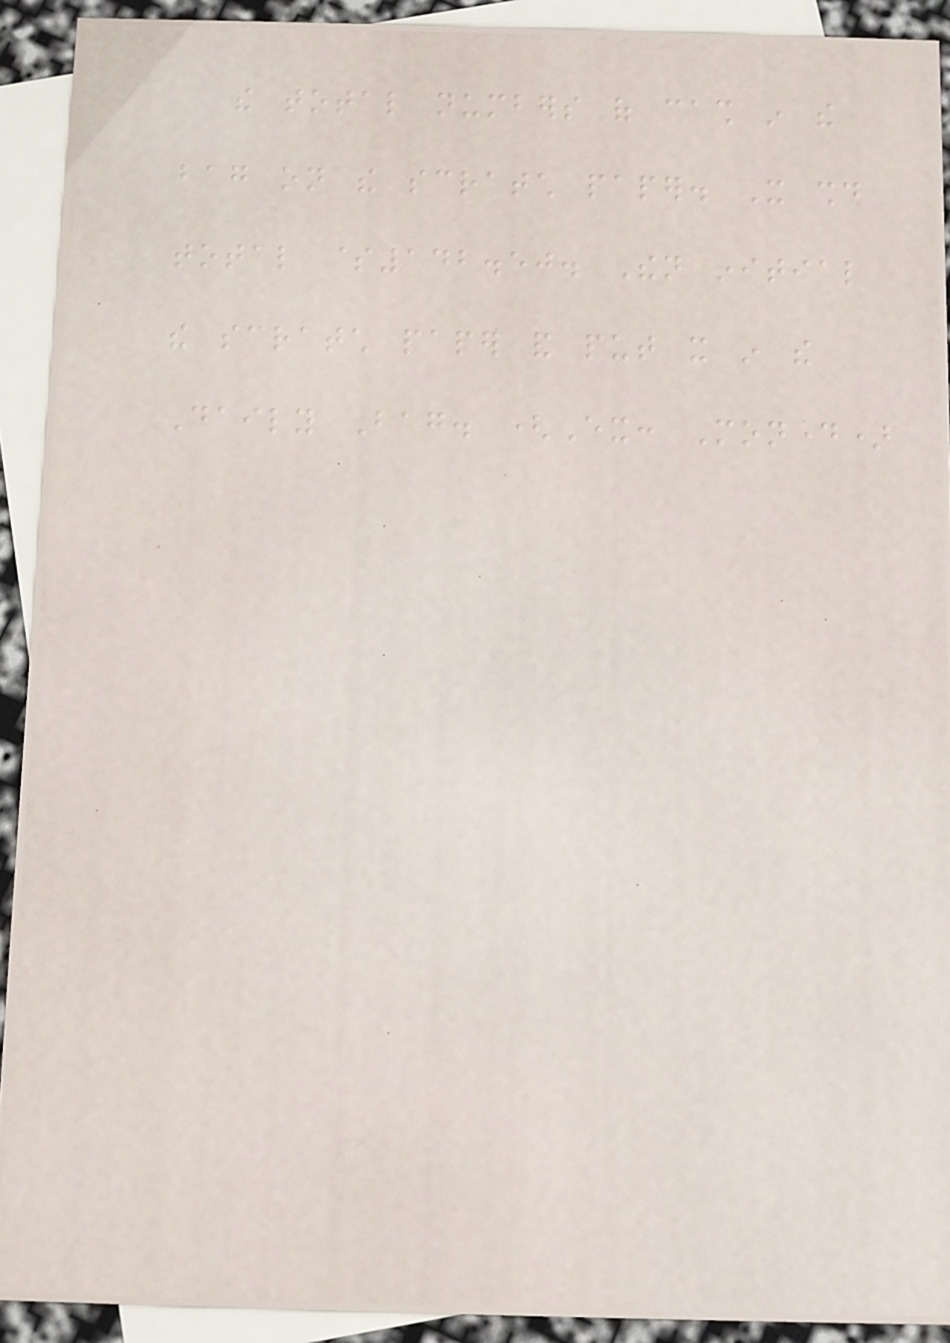the total numbers of cash in the
bag on the scratch paper. It should
total $142.50. Then initial
the scratch paper and put it in the
Daily Bag. (Ex: Monday)
